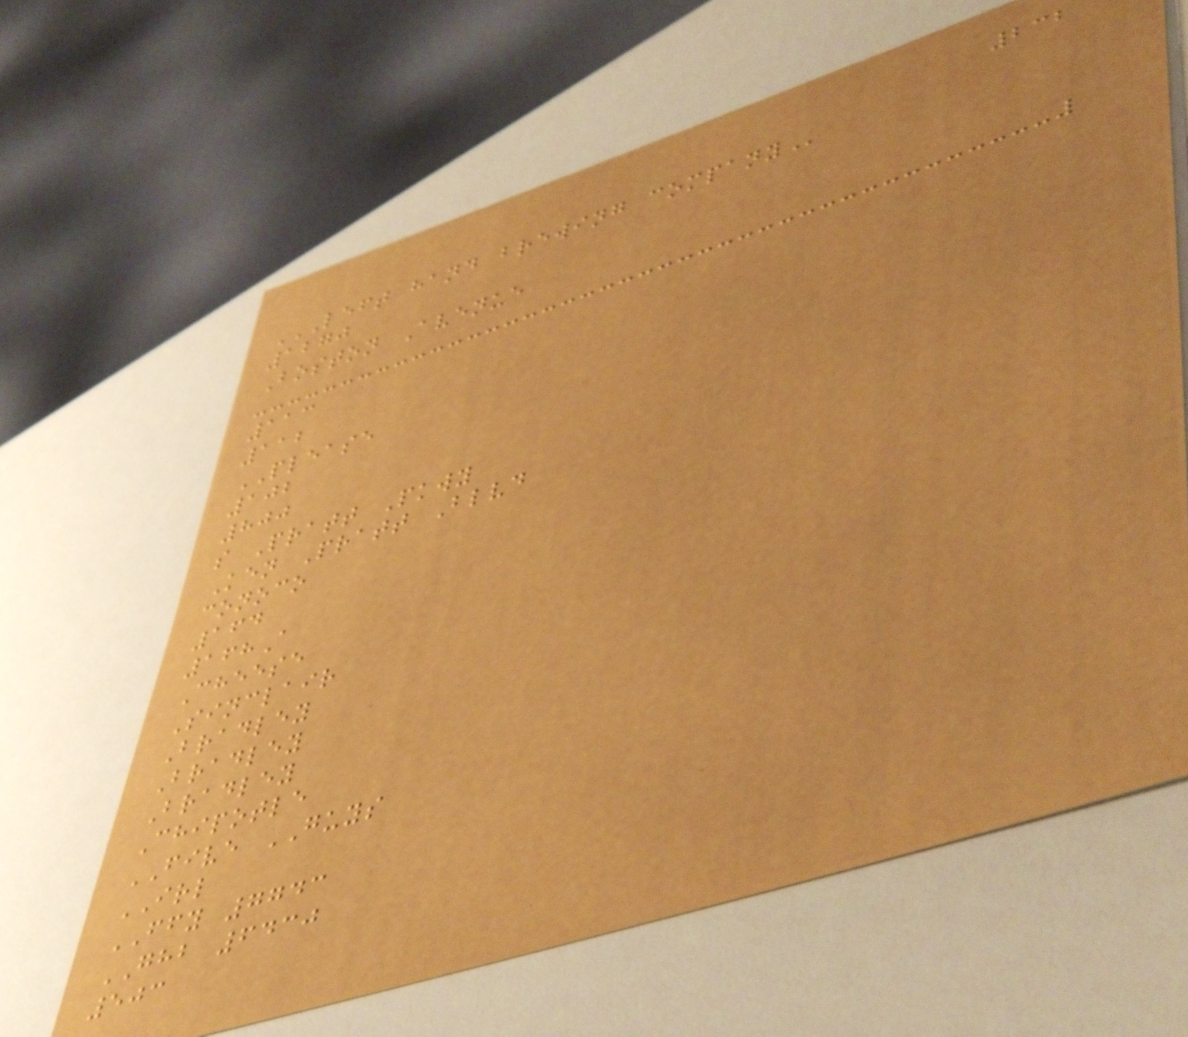232
LEFT HAND BREWING COMPANY
1270
Boston Avenue
113
112
PLEASE
102
800
s Pratt Pkwy
Ken Pratt Blvd
conoco
164
168A
Cheese
Sinclair
Bradley
Bradley
Bradley
Chipotle
FIVE GUYS
IRL
FFY 7743
GHB 6430
503
